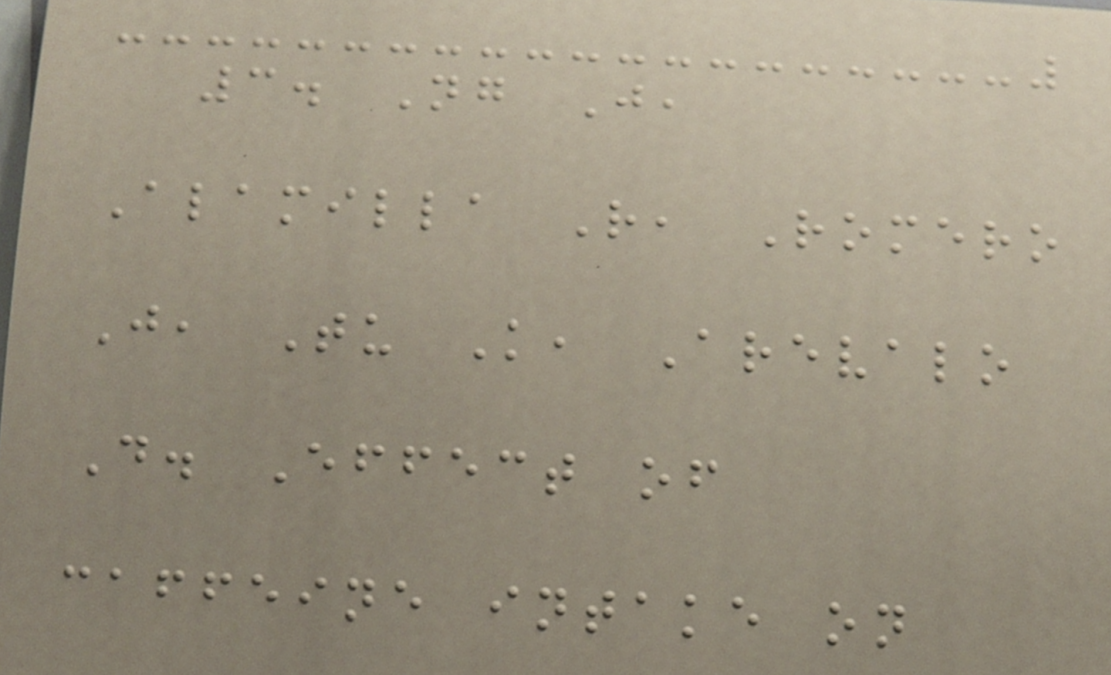3. Ng J,
Alamilla R, Romero
J, Tu K, Arevalo
D. Effect of
caffeine intake on
